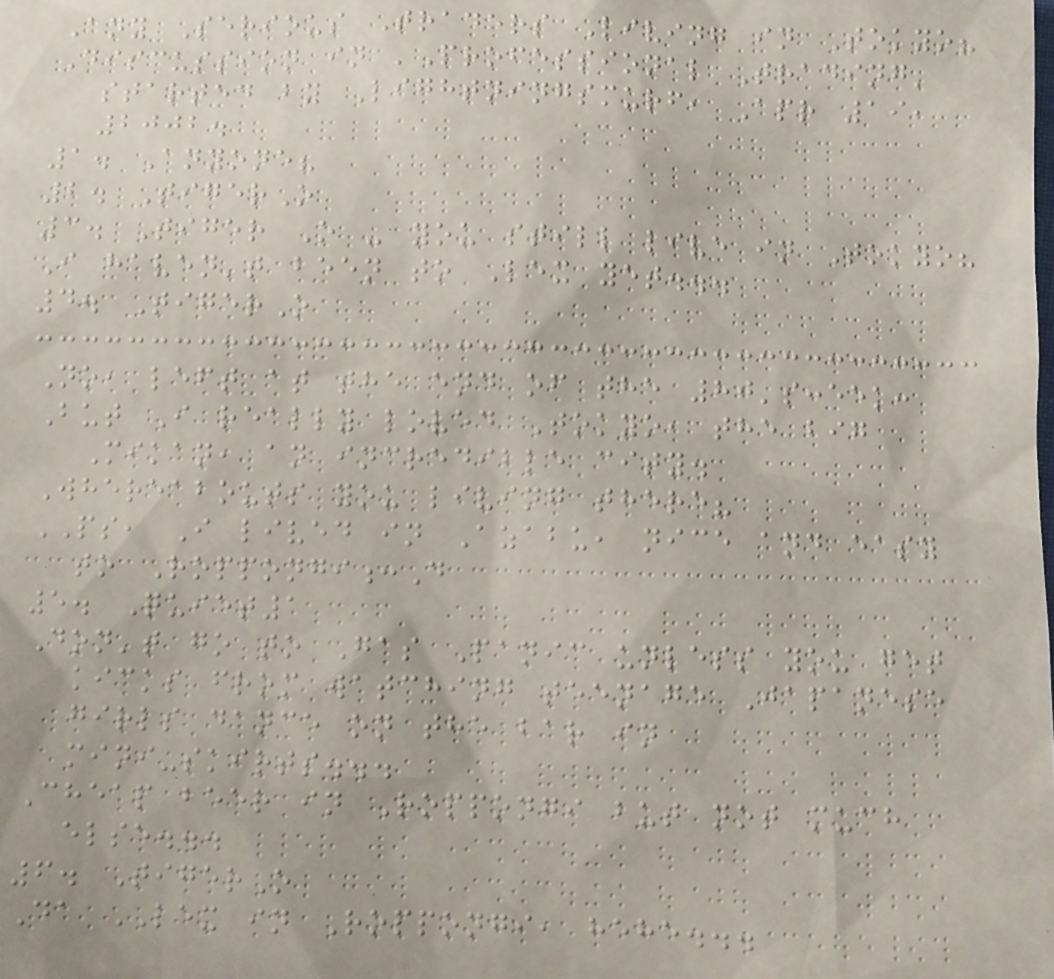Any Serious Traders Living in Tokyo?
Discussion in 'Professional Trading'
started by Lightningsmurf, Apr 19,
2002.
1. Anyone?
2. TigerO
3. Tiger O - you still live in Tokyo?
I haven't been to Lex yet...
4. TigerO
No, left at the end of the 80's:eek:
But I really loved Tokyo, the big
Mikan, an incredible city.
Whereabouts you living there?
PS, I lived in Azabu, nice and easy
to Roppongi:D
5. Quiet1
Don't go to Gas Panic unless you get
kicks from watching teenage Japanese
girls dance on the bar in
mini-skirts...
Cheap beer in Roppongi but not much
else...
6. TigerO
Da LEX in Roppongi, hehe...
